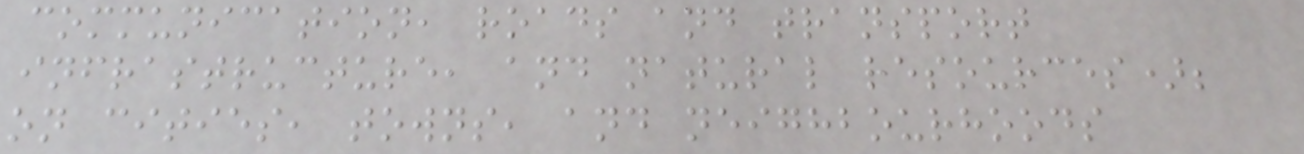communication, roads and transport
infrastructure, and natural resources);
on cities, towns, and neighbourhoods
